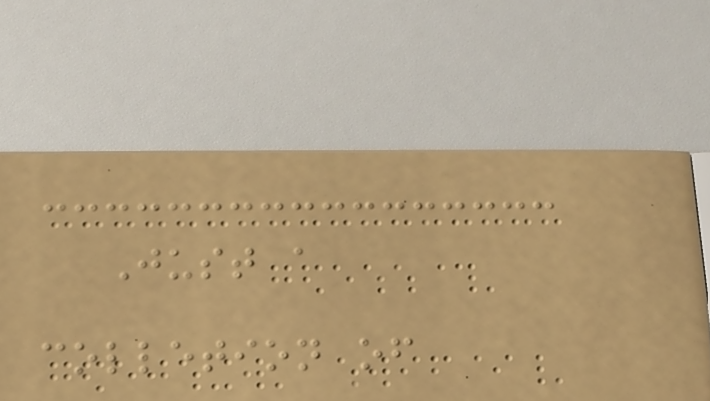Just a
colletion of
